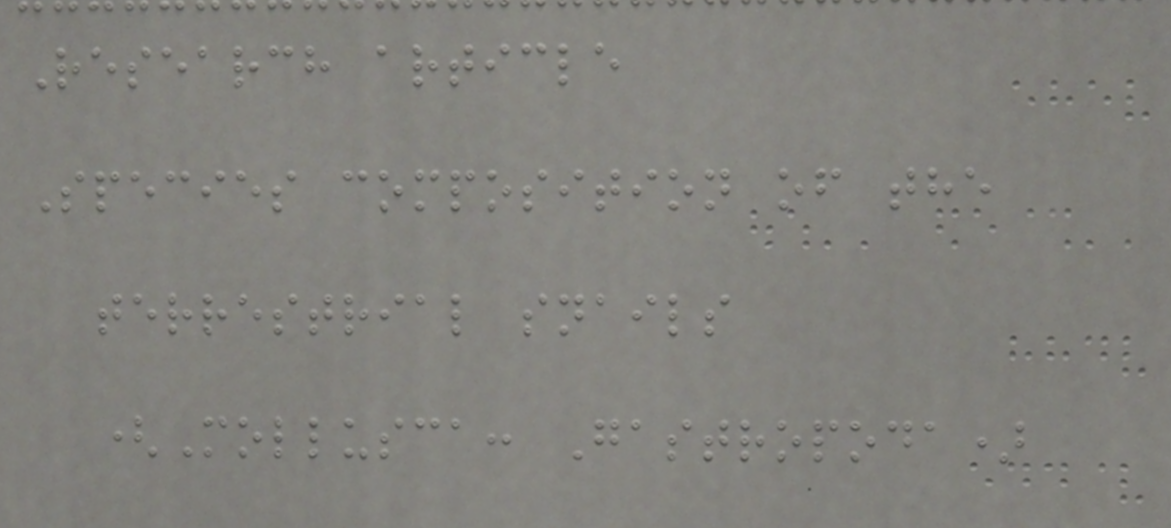Research article
Species composition of the
terrestrial snails
(Mollusca: Gastropoda)
